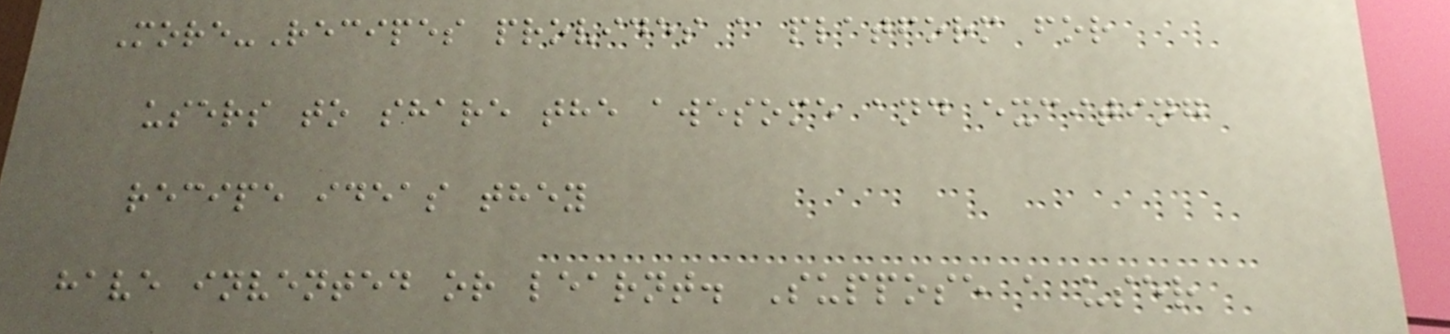More-Recipes provides a platform for
users to share the awesome and exciting
recipe ideas they
have invented or learnt. Suppose a user
